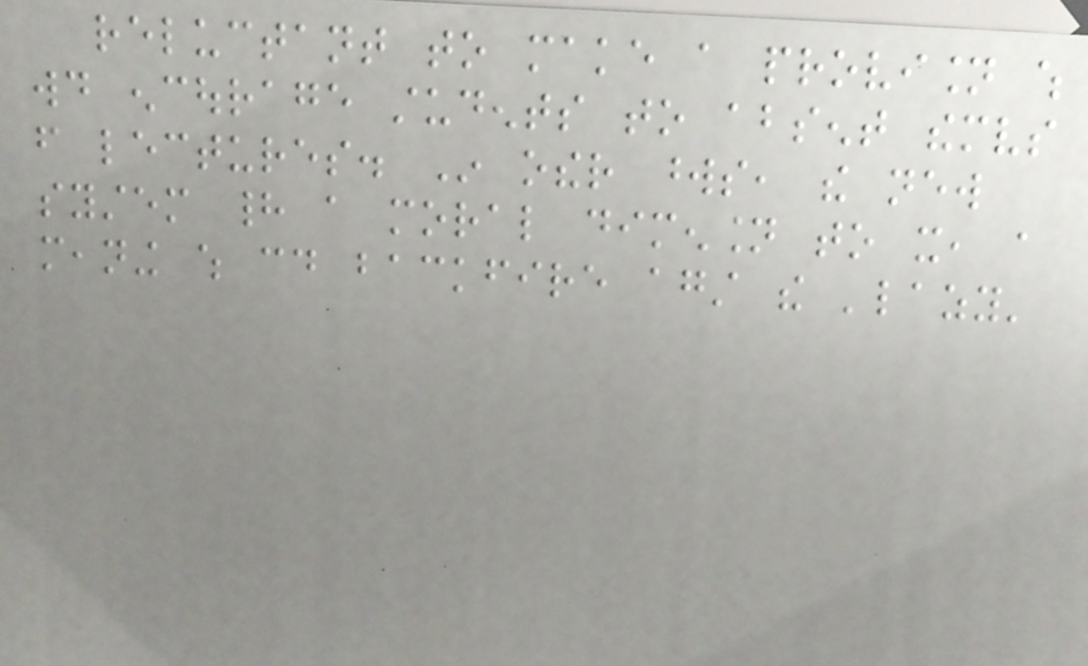reluctant to make a provision which
would encourage students to absent themselves
from lectures. In other words, the new
system had a moral dimension to it, a
meaning which could backfire against the 'lazy'
